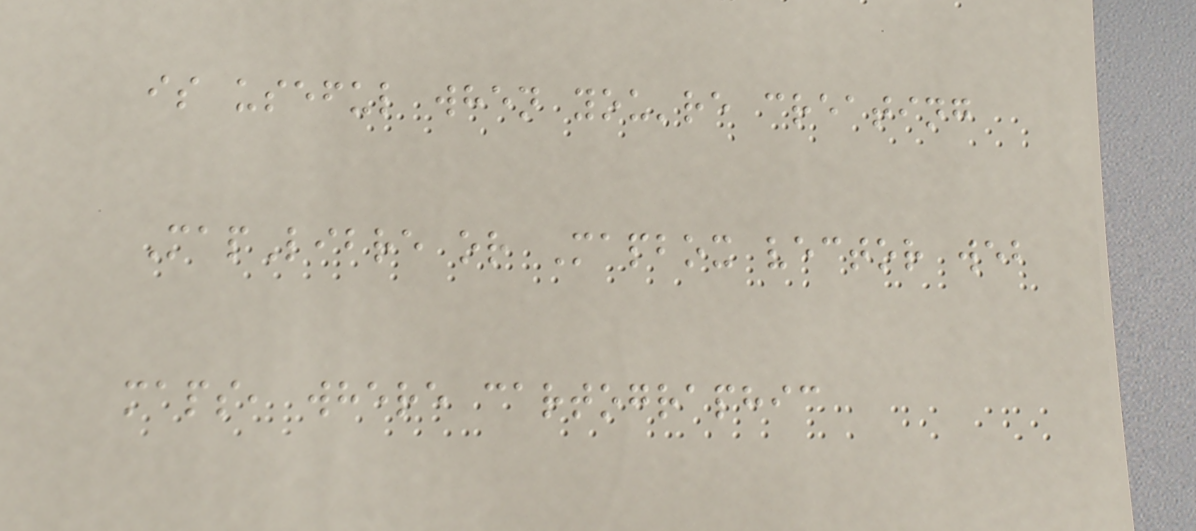is useful when you're creating
MapLibre or Mapbox vector web
maps, where cartographic
